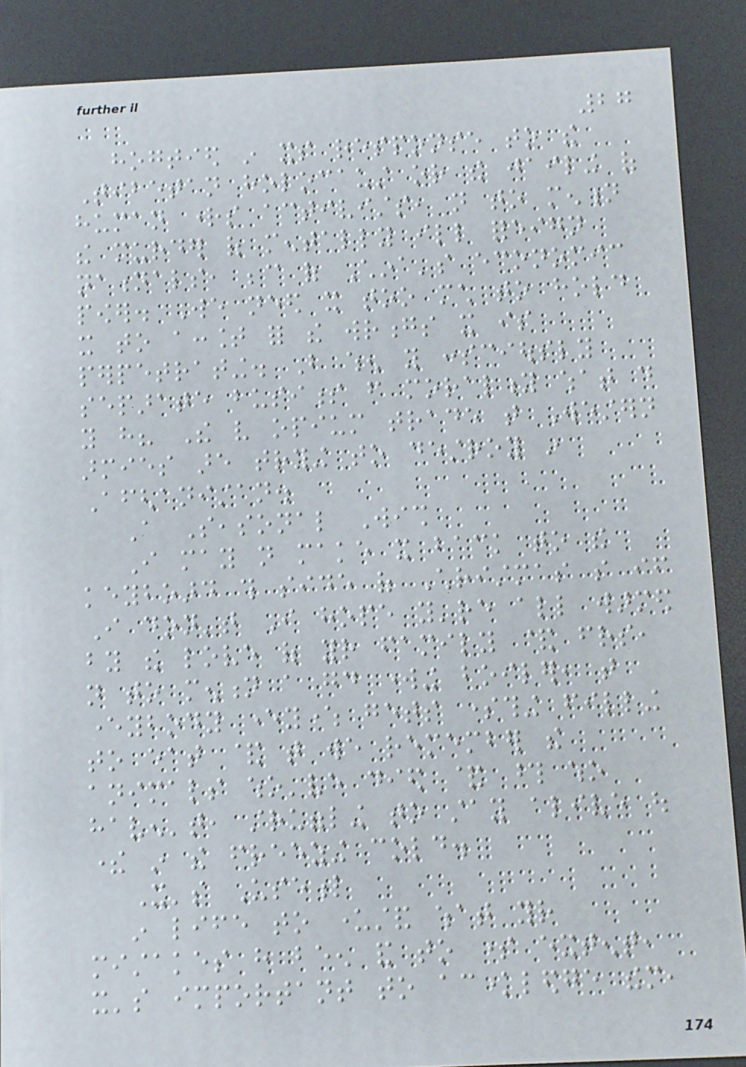27
hogtied in its response to the
Tibetan holocaust or the jailing of
human rights activists, not to mention
the murder of mentally ill foreign
nationals, because of China's economic
power. We need it too much to hold
it to account for the wrongs it is
perpetrating. But when you consciously
separate business from morality what do
you have? The very opium trade that Western
armies are trying to destroy in
Afghanistan.
A Seasonal Wish
I may not make it back to the
keyboard this side of Christmas so if
I don't I hope you're all warmed
by the love of your family & friends,
not to mention a good working boiler, that
everybody everywhere gets something filling
to eat & that we remember the
animals who've died & those who
haven't, struggling to stay alive out
there in the freezing cold.
It's Useful
in life to understand what your
mistakes have been and to some extent,
it's important to acknowledge them,
